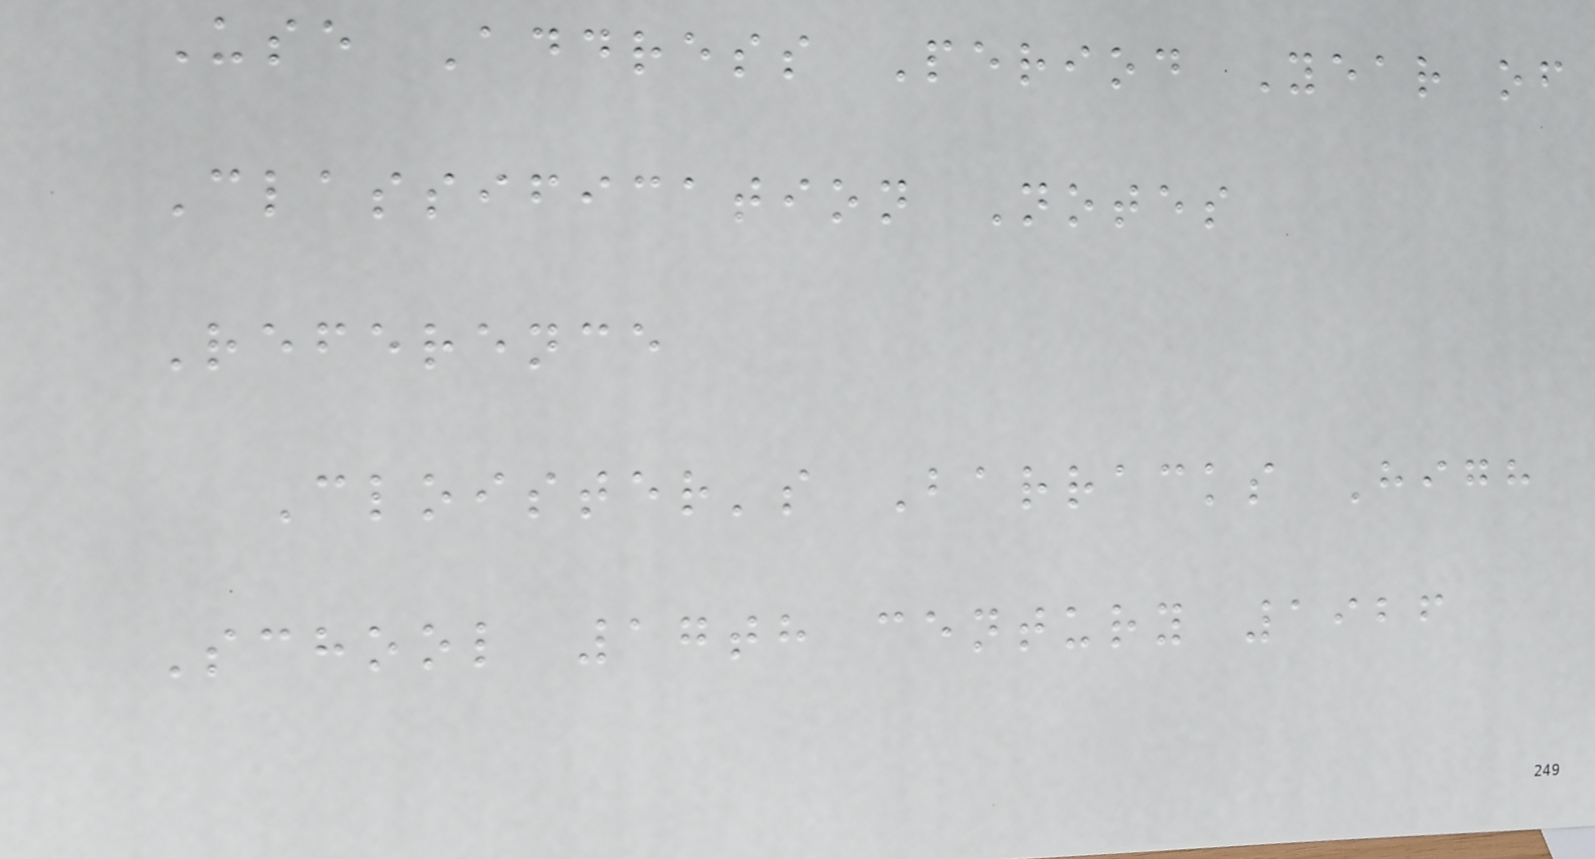Use Address Period Year of
Classification Notes
Reference
Cloister's Barracks High
School 17th century 1926
